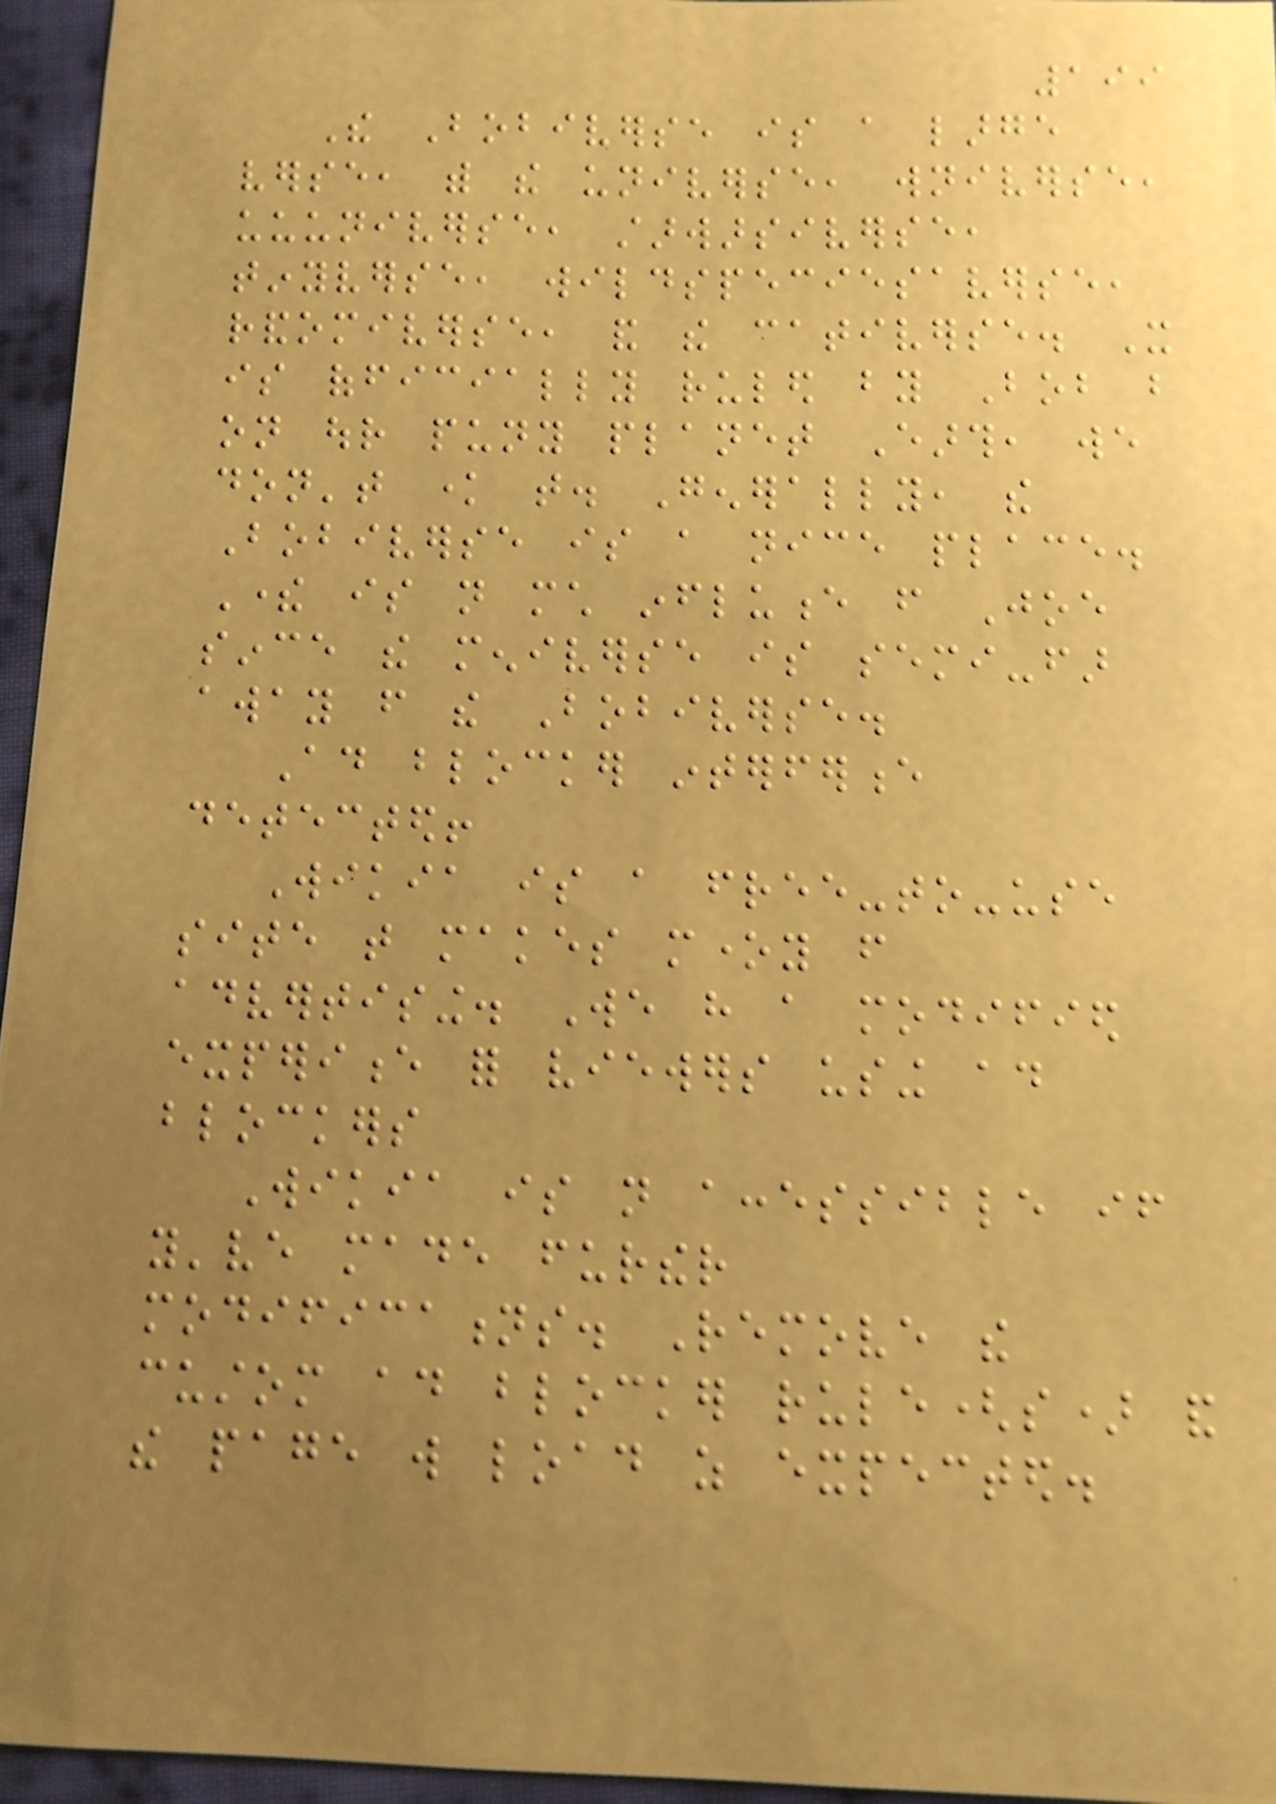199
The Bobiverse is a large
verse, with the universe, wniverse,
uuuniverse, starwarsiverse,
tinyverse, wildspeciesaverse,
randomiverse, and the cativerse. It
is officially ruled by Bob but
on our puny planet Earth, we
don't know that. Generally, the
Bobiverse is a nice place.
There is not much influence from Joe
since the meniverse is semi-far
away from the Bobiverse.
Ad blocker interference
detected!
Wikia is a free-to-use
site that makes money from
advertising. We have a modified
experience for viewers using ad
blockers
Wikia is not accessible if
you've made further
modifications. Remove the
custom ad blocker rule(s) and
the page will load as expected.
